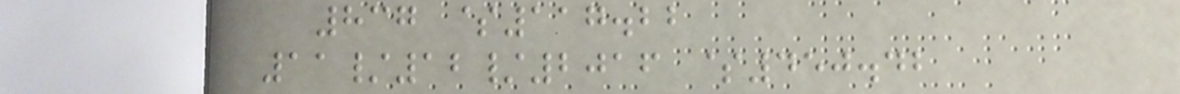837 $117.22
11/12/2016 $450.42
